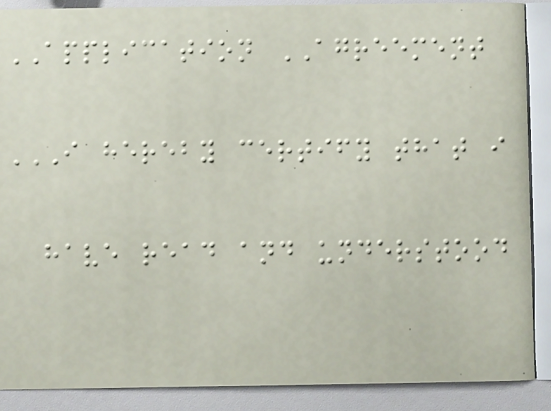APPLICATION AGREEMENT
I HEREBY CERTIFY THAT I
HAVE READ AND UNDERSTOOD
